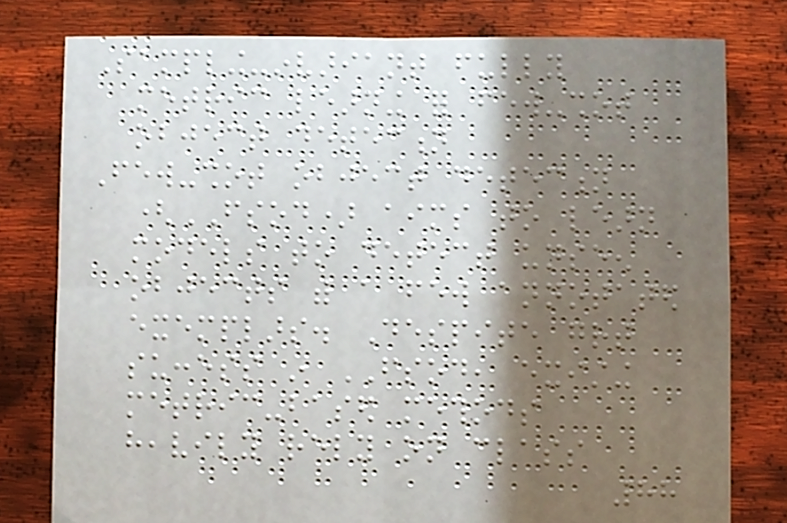Sampling-invariant fully
metric learning for few-shot
object detection
Few-shot object detection
(FSOD) aims to learn
models to detect unseen
objects with a few annotated
exemplars. Despite great
success in FSOD, existing
metric-based methods
heavily rely on class
88
